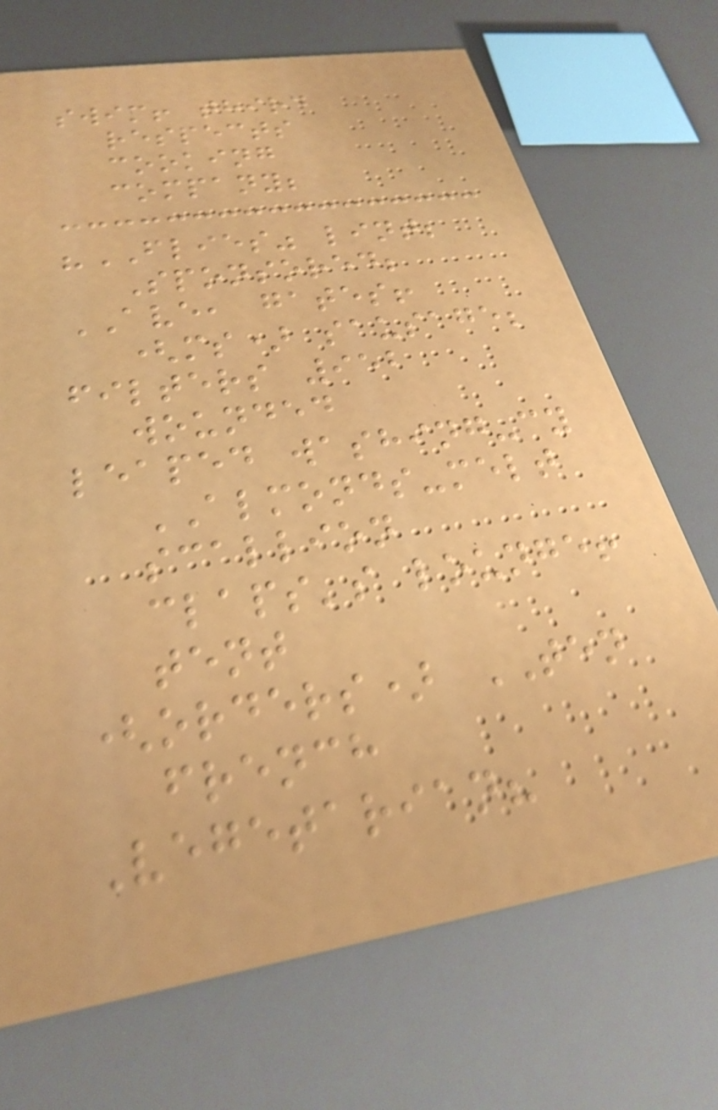swim! third
respects
cooking
company;
"FLIES" lint;
Sponsored;
AVE, gates!
(ms) sausage;
filters 952
wounded
leaped washing-cy
ALMONDS-melt
scallion
claps's lounge!
tent
(orders) TEN
french
Vegetarian?
